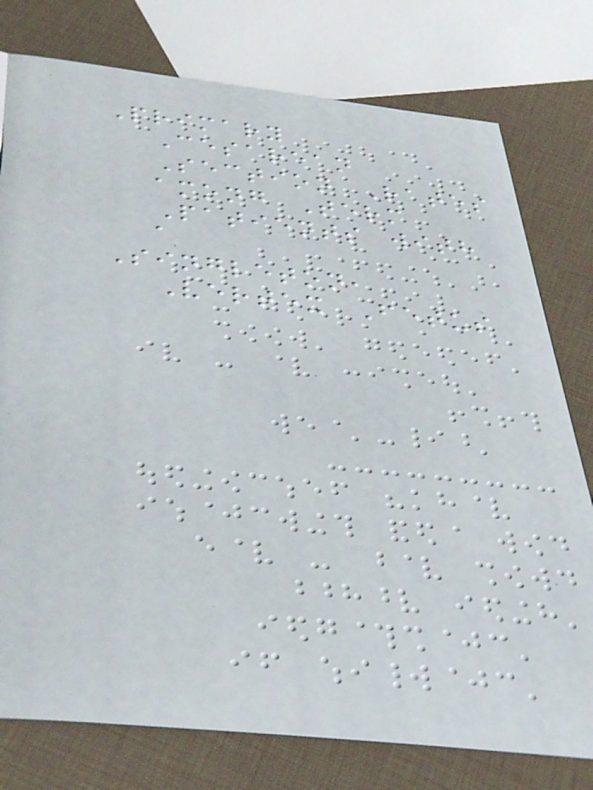Primary
Cesarean
Section Rates
among Term
Patients with
a
Singleton,
Vertex Fetus
